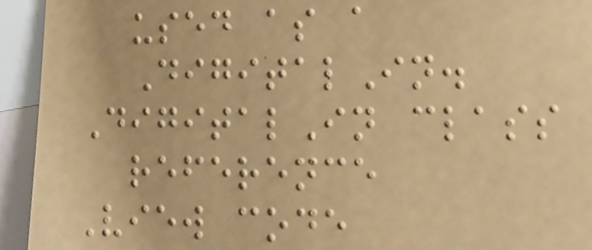used as a
DigitalIn.
DigitalIn class
reference
View code
